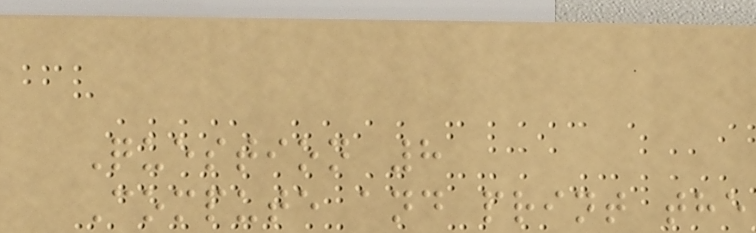Question 8
Compute and print the
